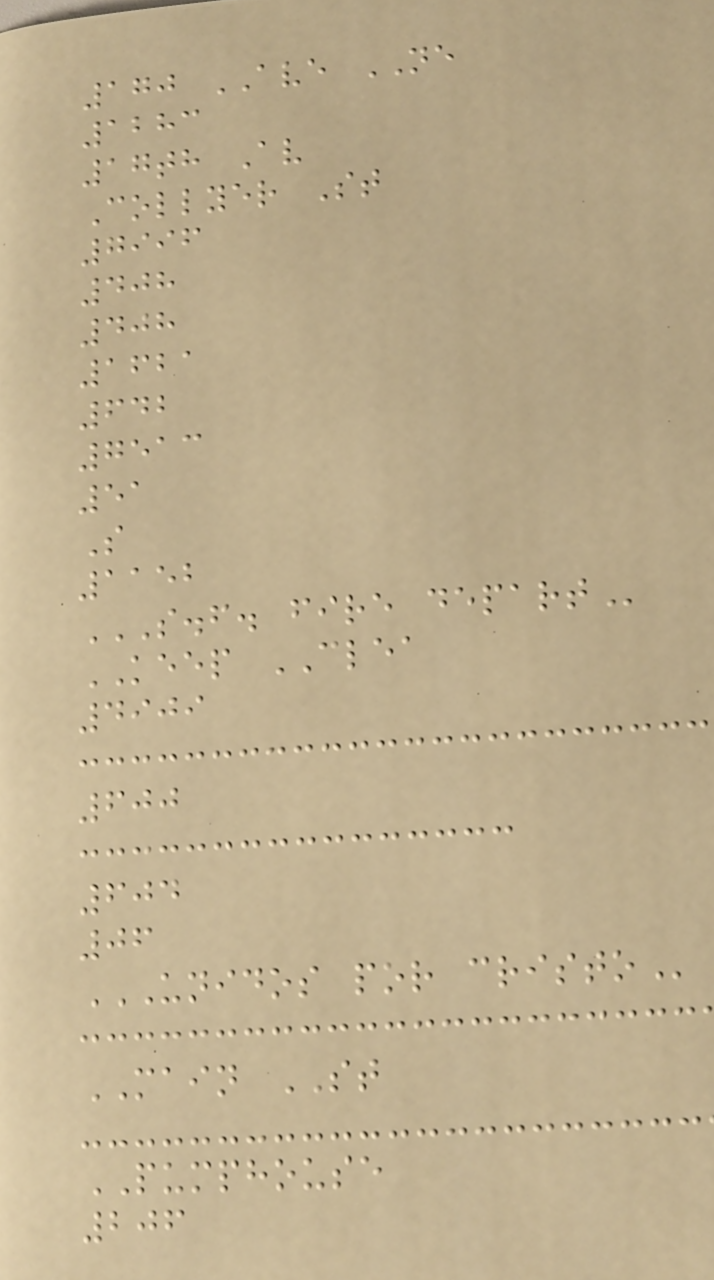170 AVE NE
1283
17th Av
Collyer St
7996
408
408
1621
642
7513
51
S
1152
S.F. FIRE DEPART
KEEP CLEA
4909
600
604
06
UNIDOS POR CRISTO
MAIN ST
PUMPHOUSE
206
